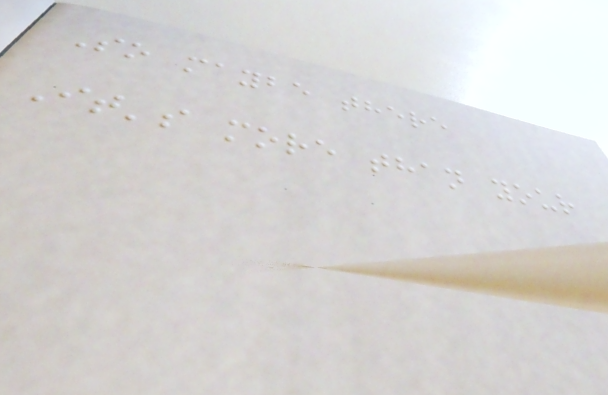So maybe there
It's more than your
